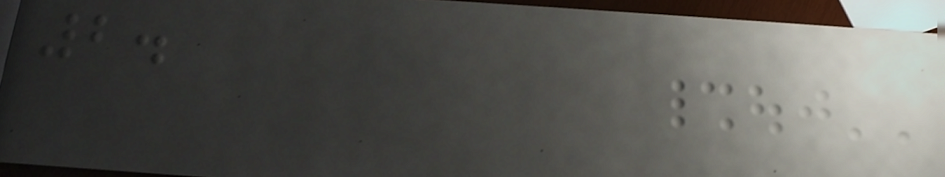2.
